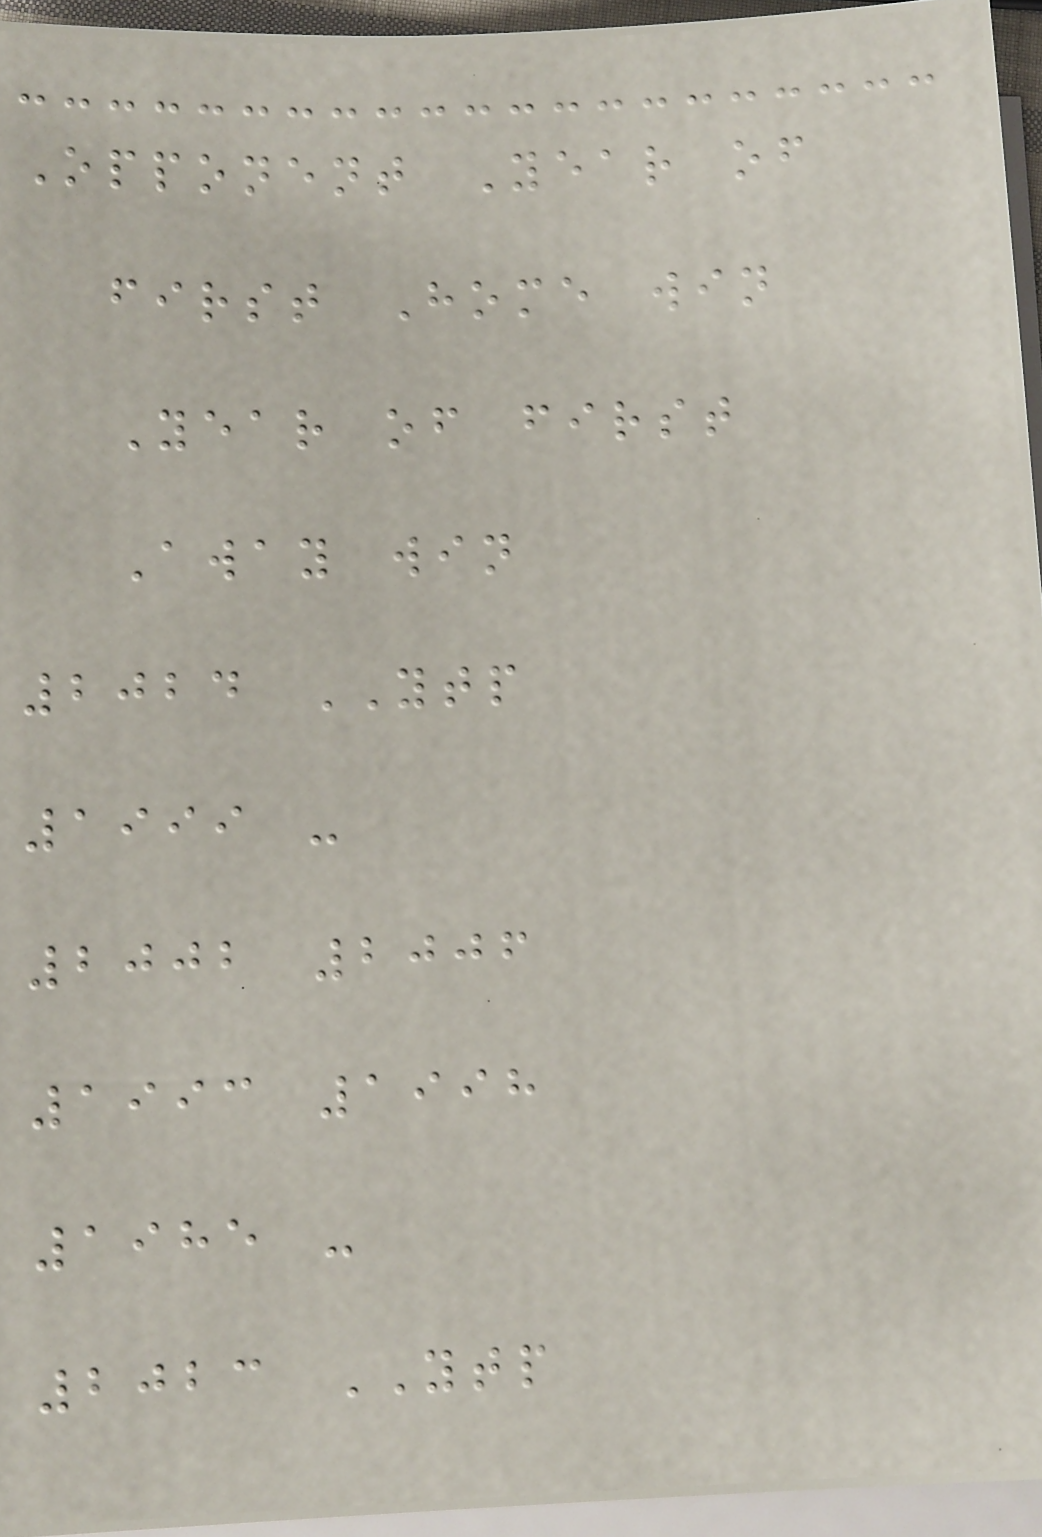Opponent Year of
first Home win
Year of first
Away win
2024 YTP
1999 -
2002 2006
1993 1998
1985 -
2023 YTP
